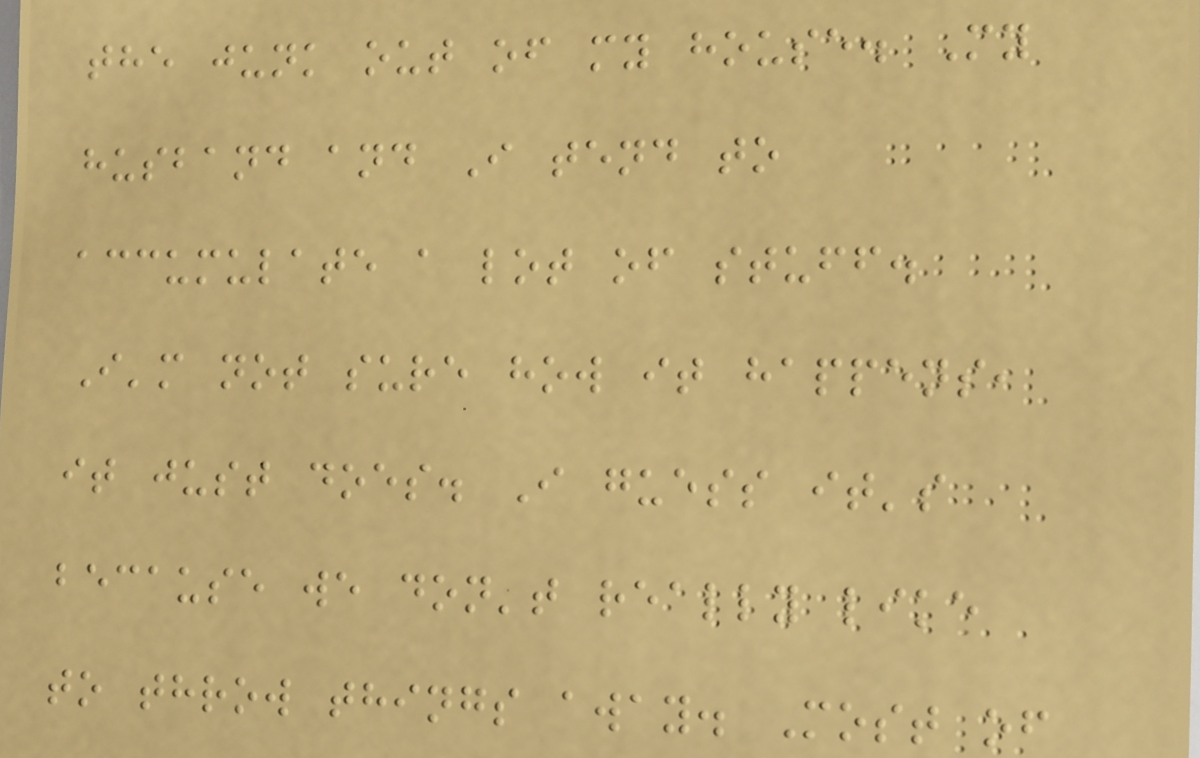the junk out of my house. My
husband and I tend to
accumulate a lot of stuff.
I'm not sure how it happens,
it just does. I guess it's
because we don't really like
to throw things away. Most of
